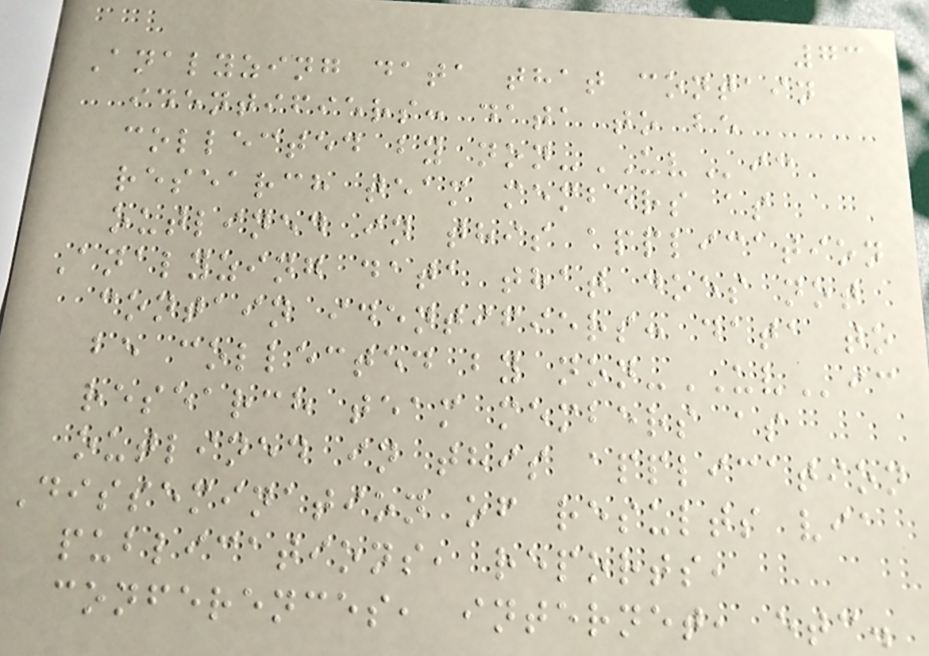73
Analyzing data that contain
identifiers: data to be
collected by non-UVic
research team members as
outlined in this application
Analyzing data that does not
contain identifiers: data to
be collected by non-UVic
research team members as
outlined in this application
Dissemination of results via
publications, reports,
conferences, internet, etc.
